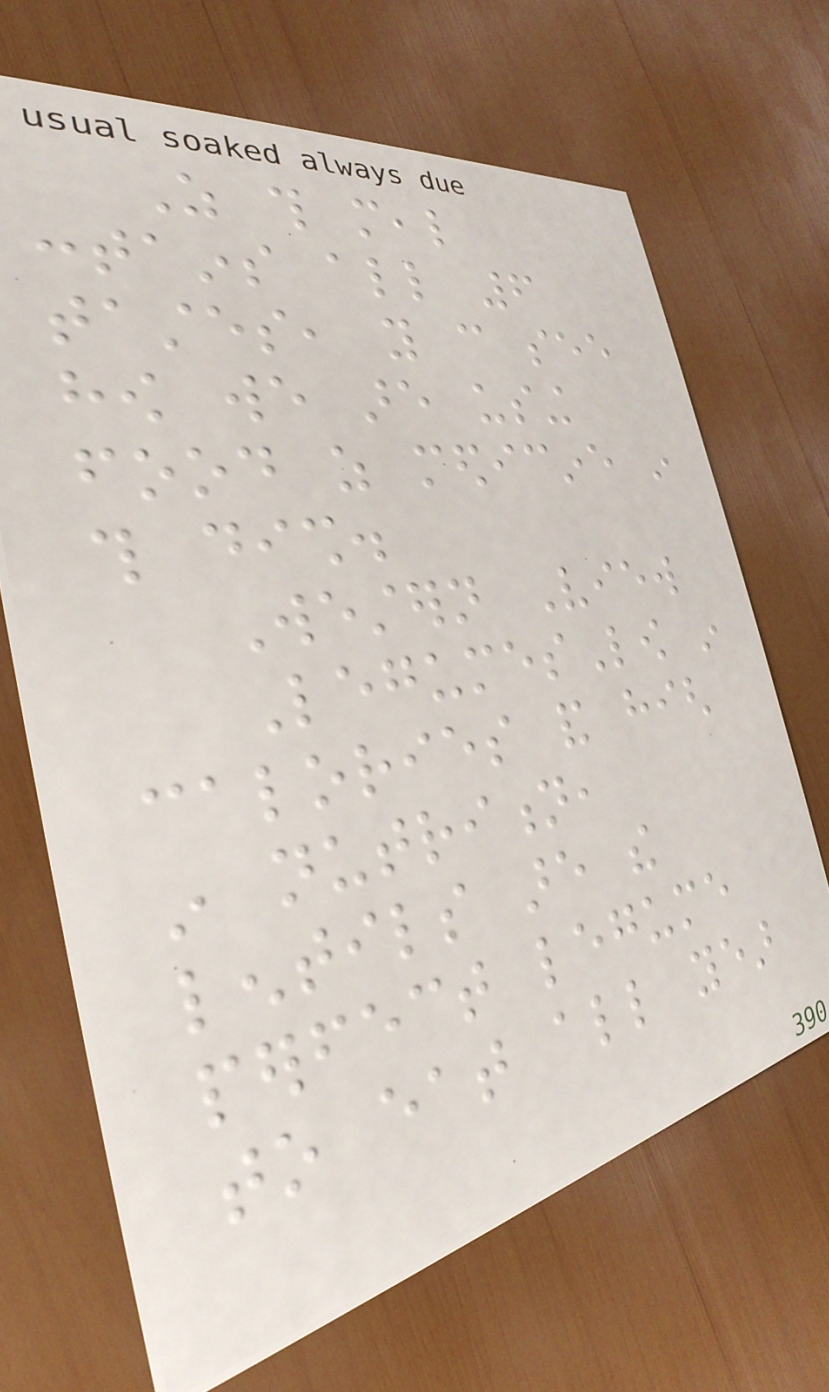As this meal
contains all 6
tastes, you can see
how we are using
food as medicine in
this dish.
Western View
LegumesLow in
calories and high
in nutrition,
lentils are the
perfect legume
to eat all year
